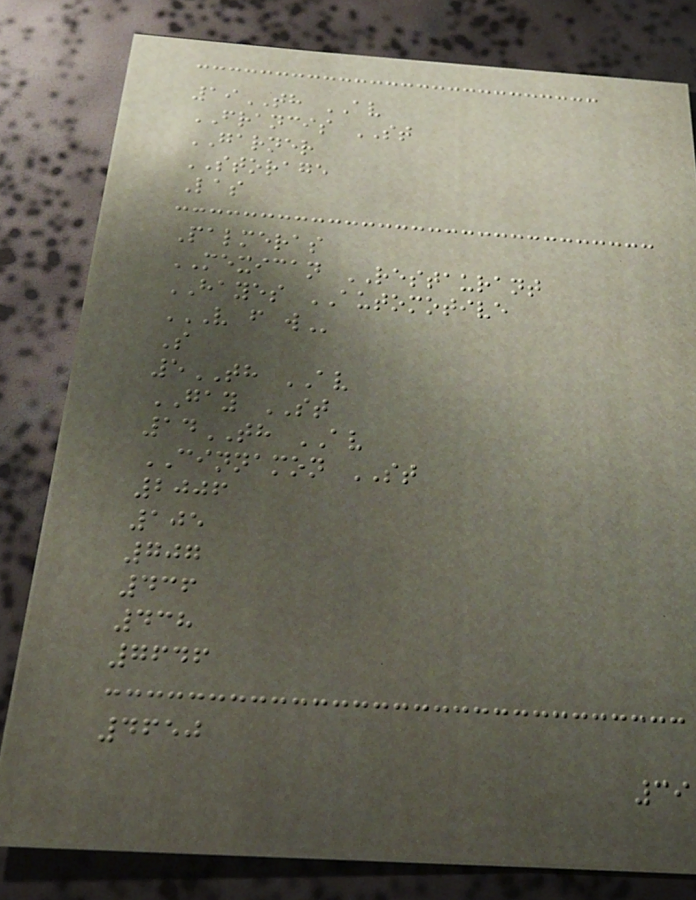19TH AV
FRANCIS ST
GARNER
STORAGE
Las
Palmeras
MEXICAN RESTAURANT
HAYES AUTOMOTIVE
V F W
S
5TH AV
GAY ST
14TH AV
CINNAMON ST
2006
105
707
436
438
7646
4650
39
